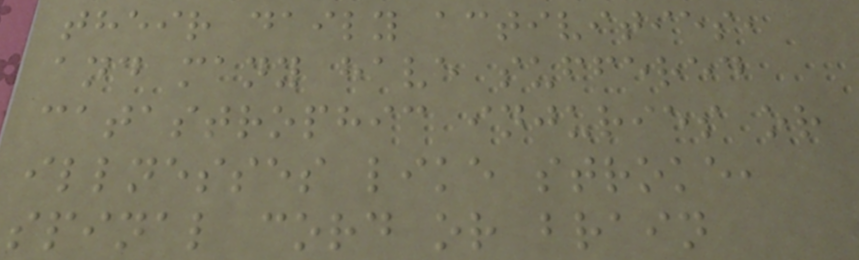their daily activities,
and many have suffered
catastrophic injuries or
illnesses like stroke,
spinal cord or brain
